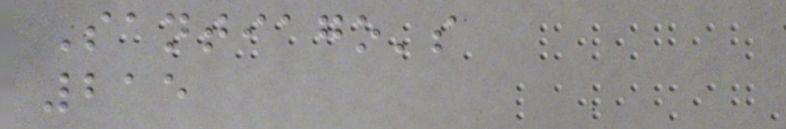Santiago's
215
